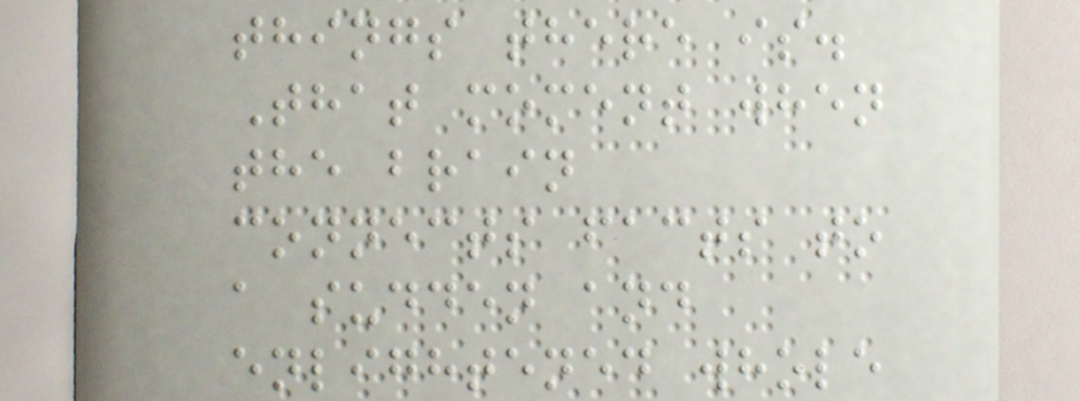things there is.
That moment when
the brain
connects facts to
a sudden and
enlightened whole
